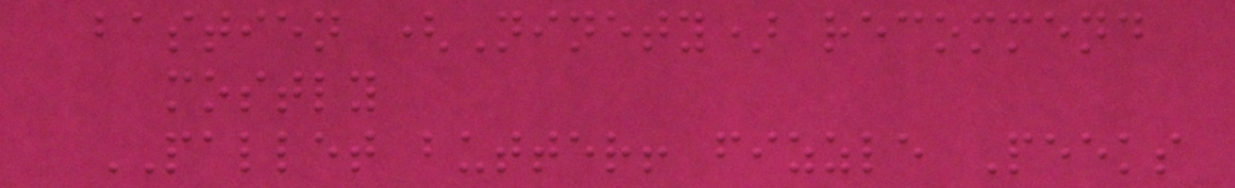bastien (Ninety) recommend
mostly
PALLET butter! fizzle Peeks
